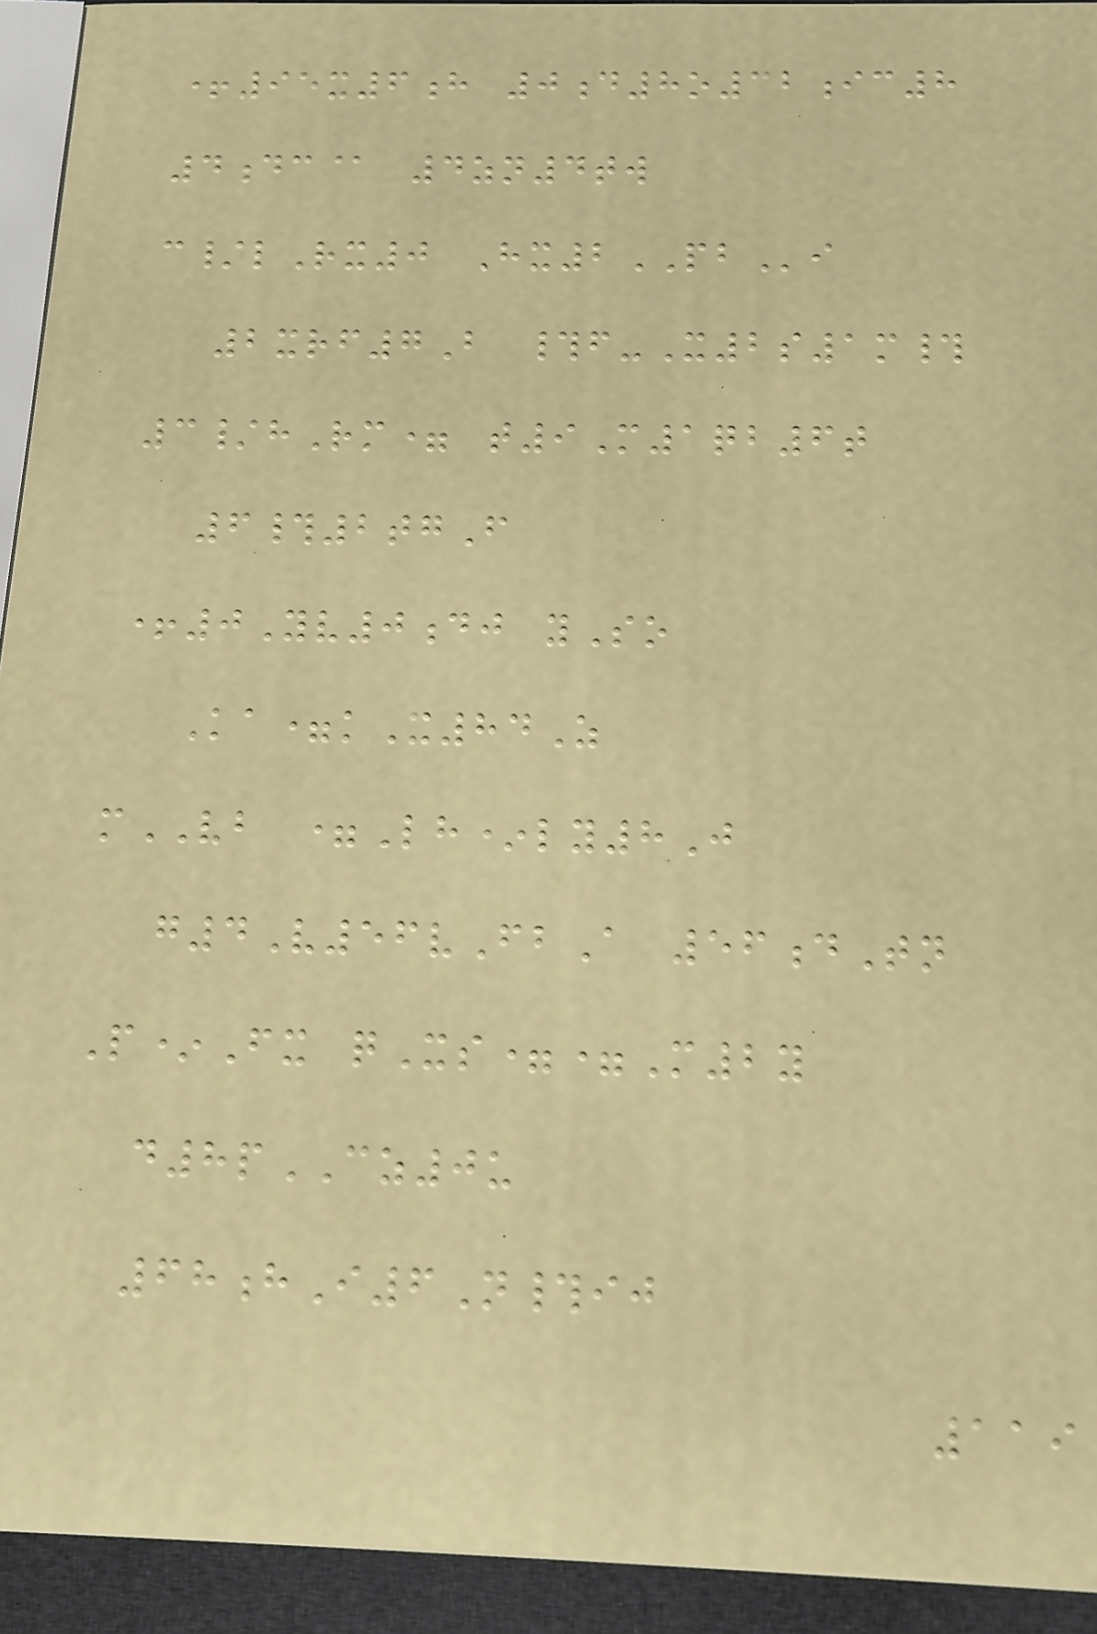+95x6h 0d8o32ic8
4dc@ 4zn4tw
c/lRx0 Hx2PBi
2xrf7B #f-X2s1m#
3/hRm= t9M1qb6t
6#2tgF
+0Yv0dj ySo
Ka=kX84Z
mVB =Lh*ly8J
g4V56vFbA 56dTn
P*Fx qXs==M2y
d8pCZ0u
68hI6N#ij
119
